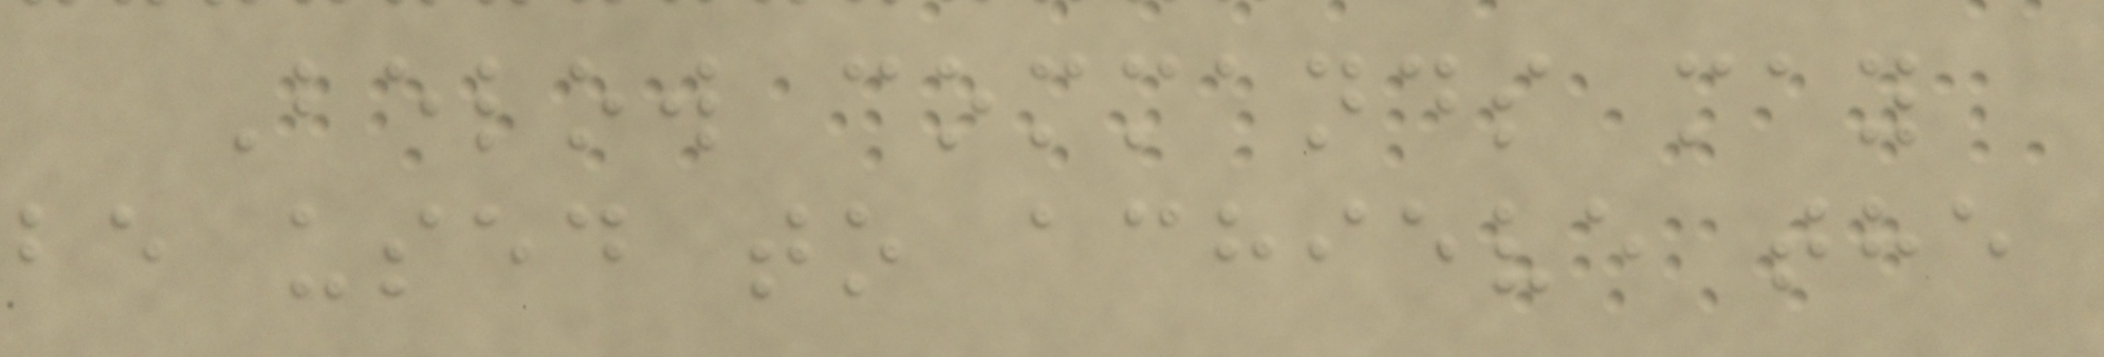Below commands may
be used to achieve the
